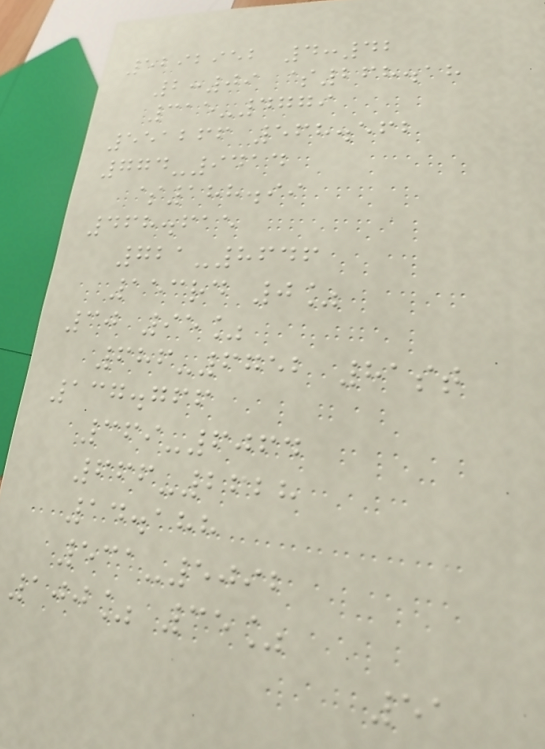5292952 4:42
2:09 $268.18
315-4779
551266 568.562
774-9414
$188.99
468.615
721-8646
153rd 0%
30 95%
686-6752 81st
137.766
369-6064
666-2628
14.188
531-5092
100% 35%
51
